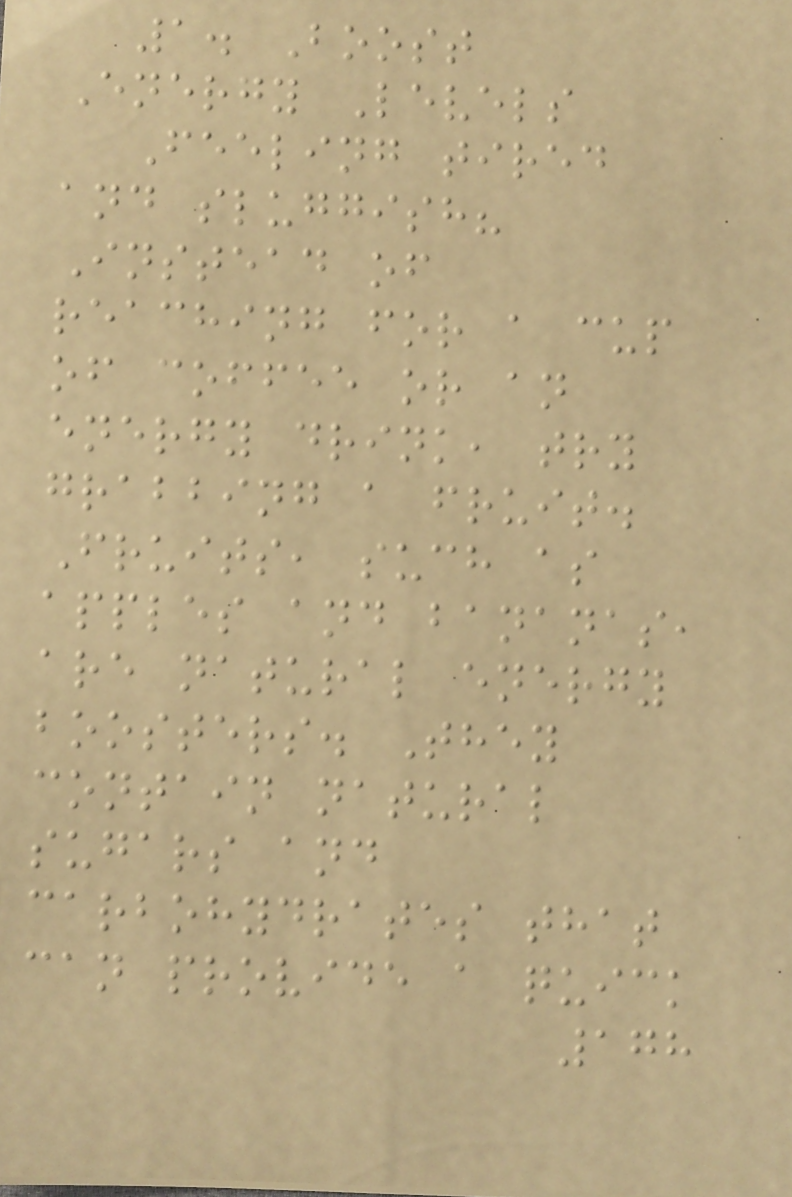1. Boost
Energy Levels
Feeling tired
and sluggish?
Instead of
reaching for a cup
of coffee or an
energy drink, try
grabbing a fruit.
Fruits, such as
apples and bananas,
are natural energy
boosters. They
contain natural
sugars and
carbohydrates that
can provide a quick
178
